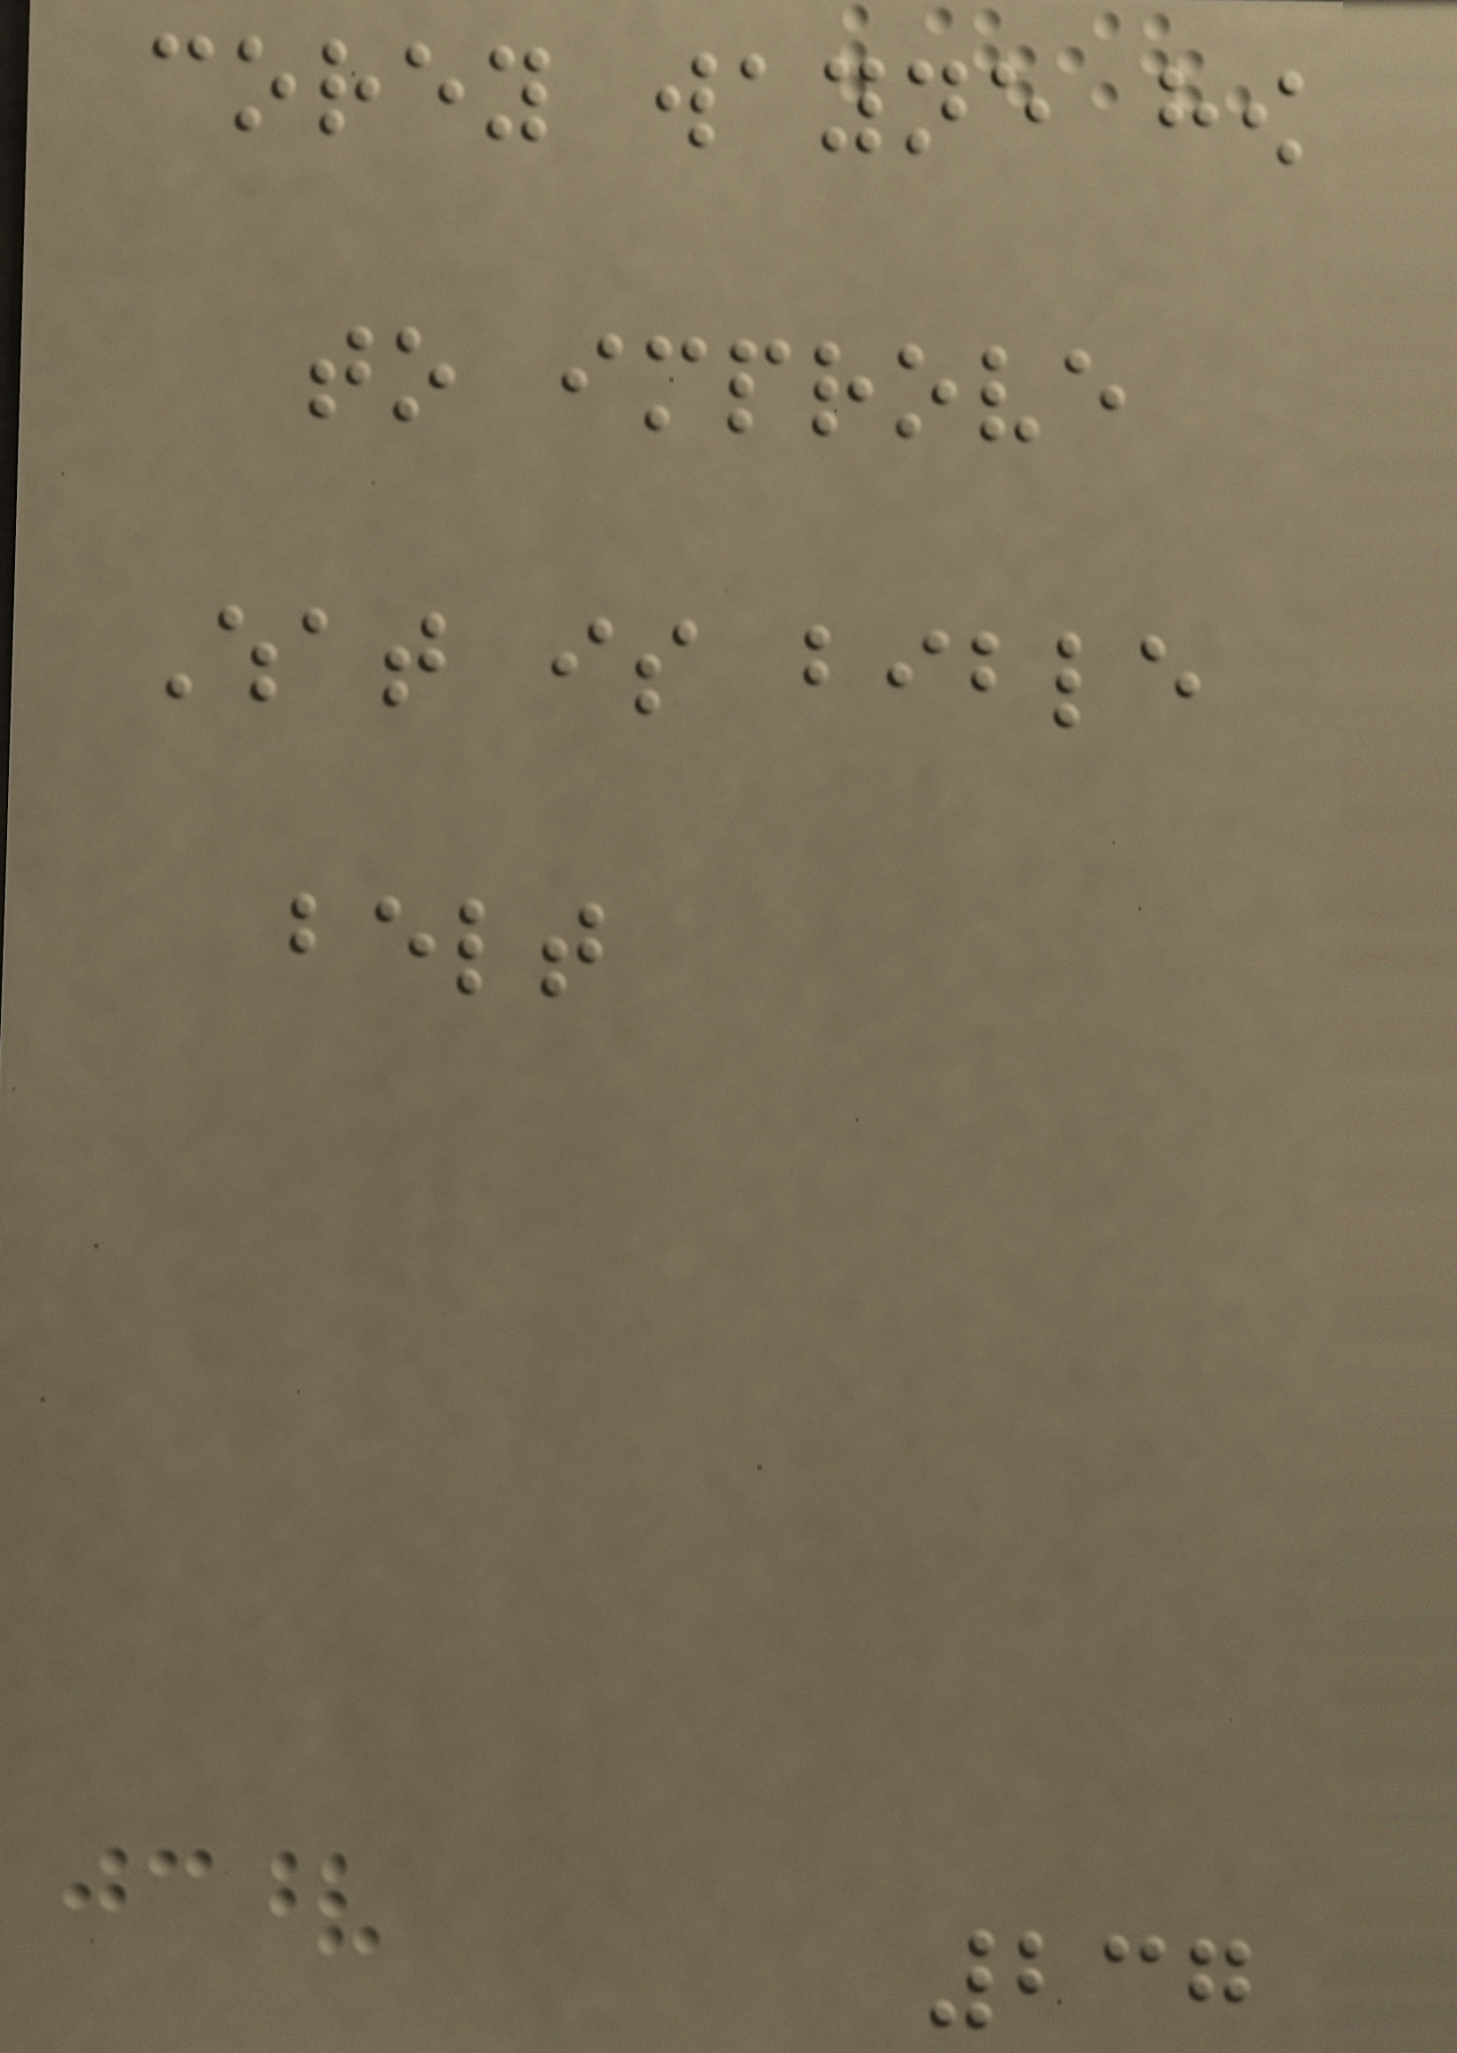corey wayne how
to improve
What is bible
belt
237
